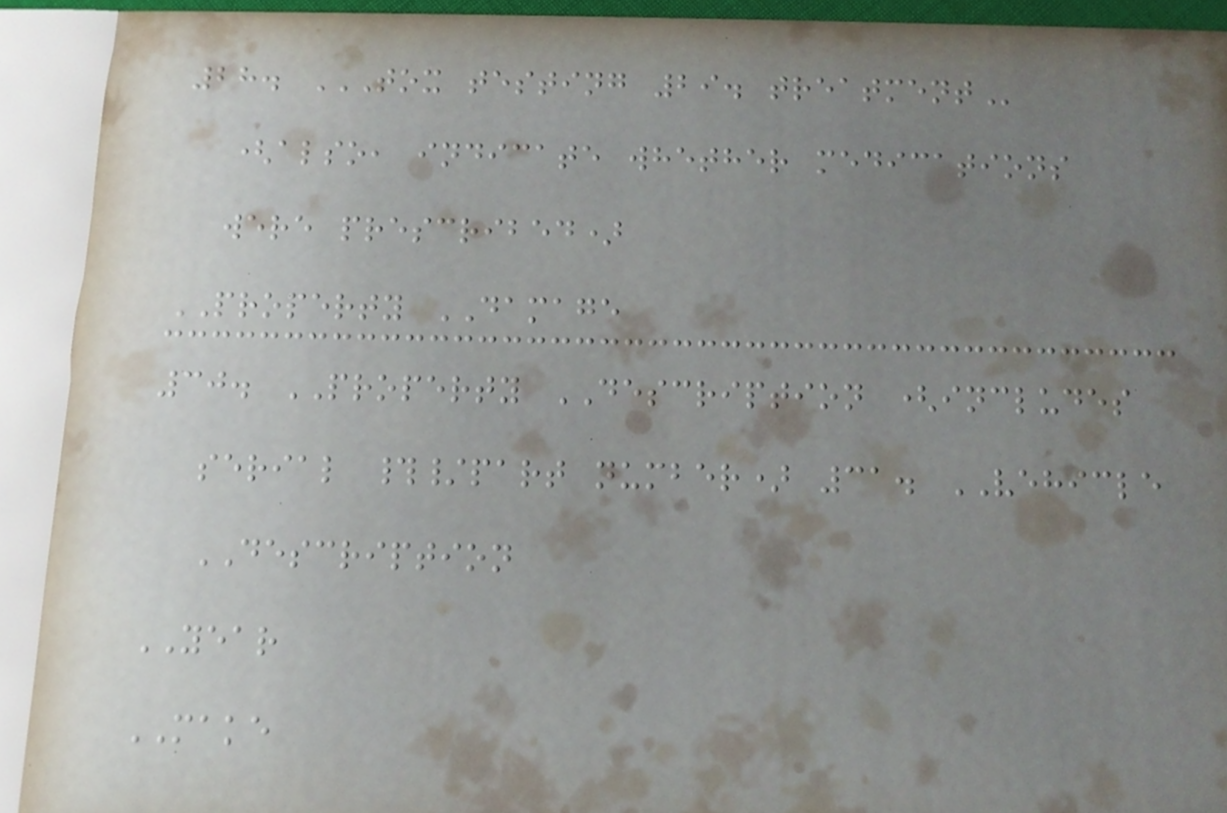28. TOX TESTING 29. TREATMENT
(also, indicate whether medications
were prescribed)
PROPERTY DAMAGE
30. PROPERTY DESCRIPTION (includes
serial #/part number) 31. VEHICLE
DESCRIPTION
YEAR
MAKE
